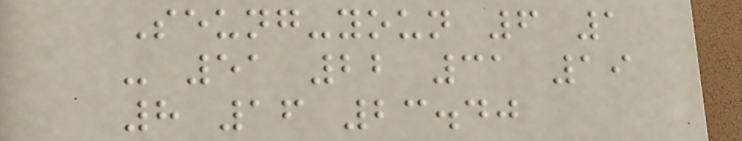Seung-youn 6 1
- 51 22 31 19
8 16 23.40
